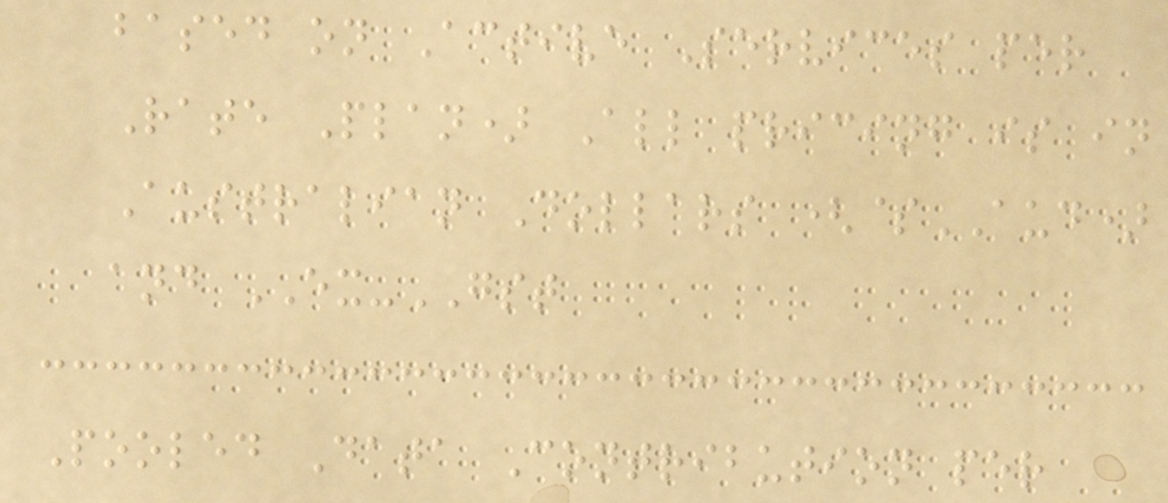based on Active Services per
Rate Plan) All pricing is in
Australian Dollars ($AUD)
and EX-GST
Pooled Data Contribution per
